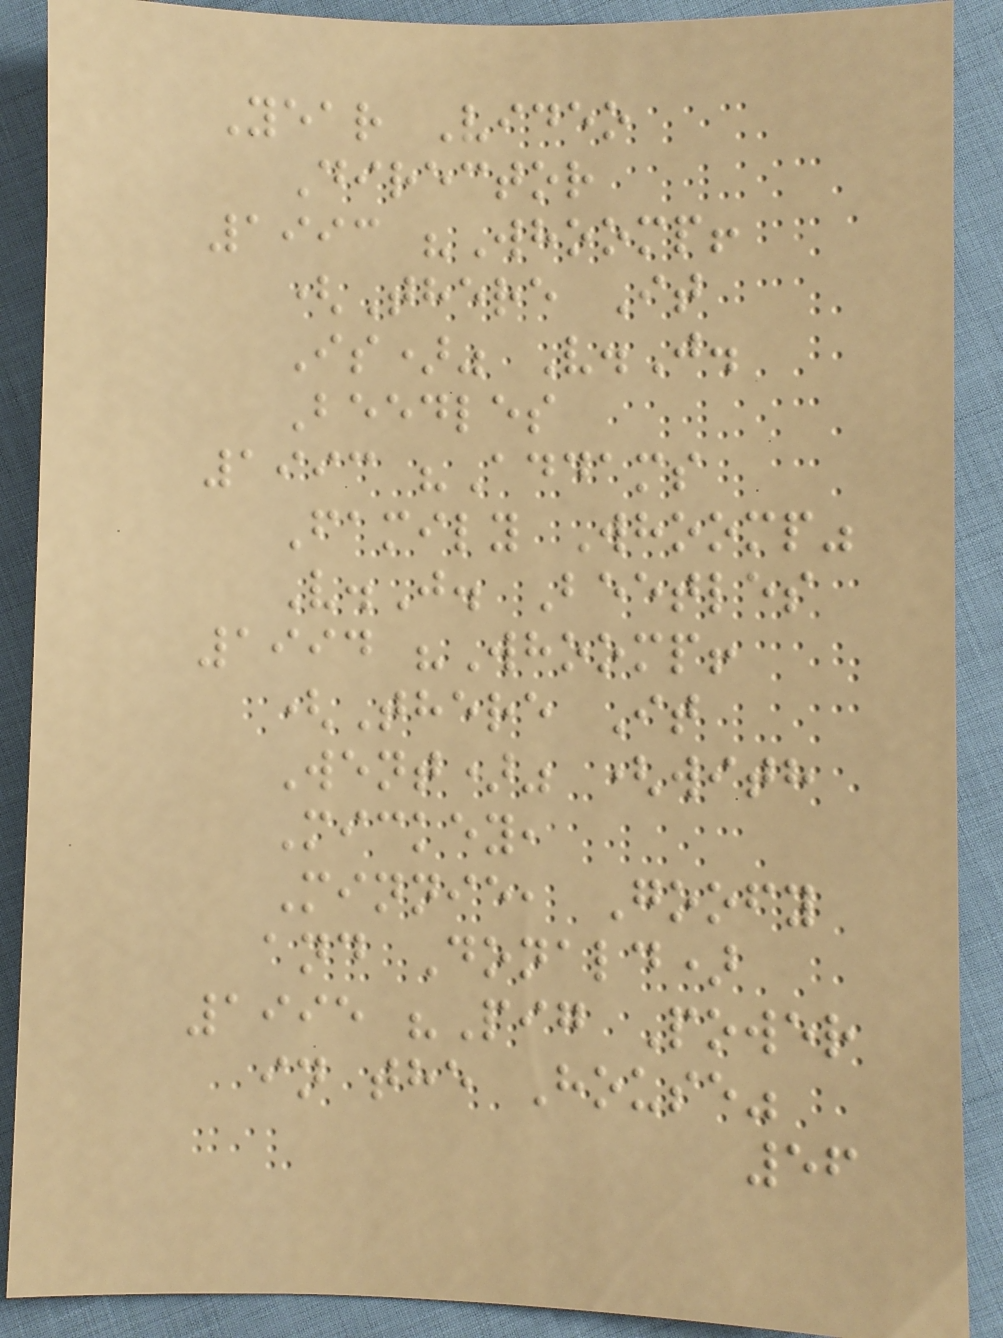Year Video
Director
1993 "Whoomp!
(There It
Is)" V.J.
Beedles
1993 "Addams
Family Whoomp"
V.J. Beetles
1994 "Whoomp!
(There It
Went)" (with
Mickey,
Minnie, Goofy
and Donald)
1995 "Pig Power
in the House"
56
